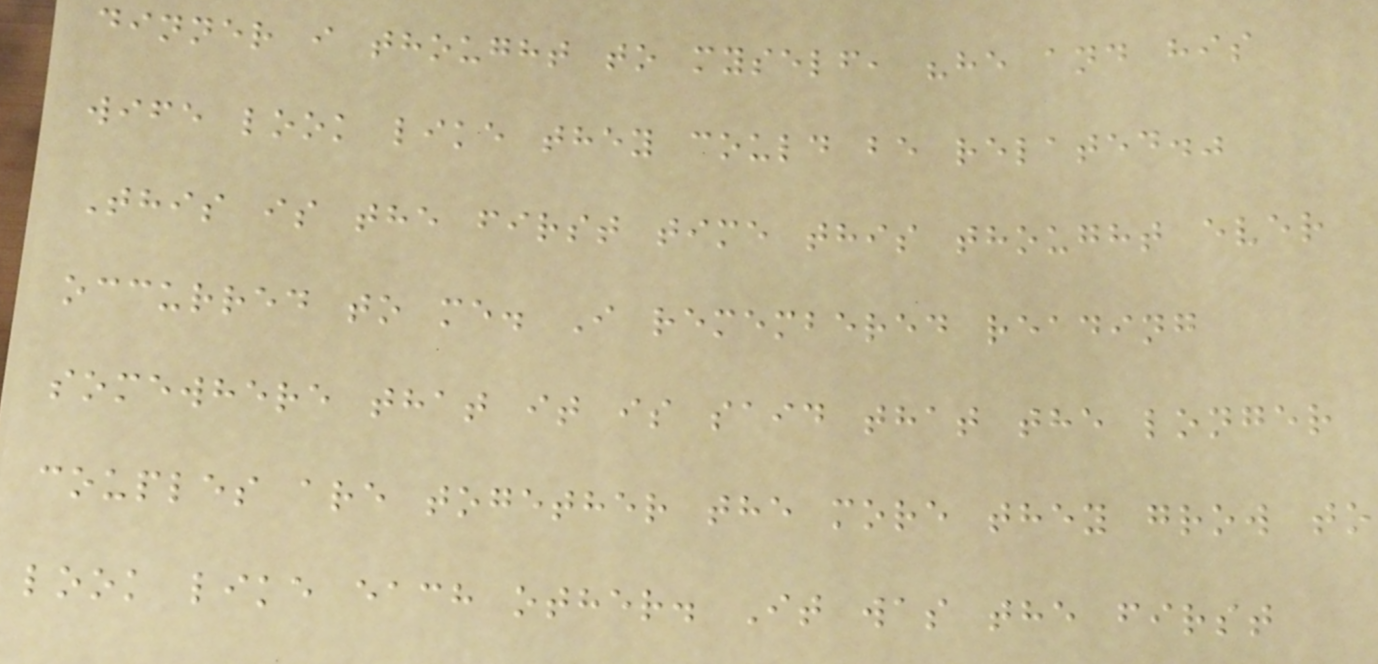dinner i thought to myself, "he and his
wife look like they could be related."
This is the first time this thought ever
occurred to me. I remembered reading
somewhere that it is said that the longer
couples are together the more they grow to
look like each other. It was the first
